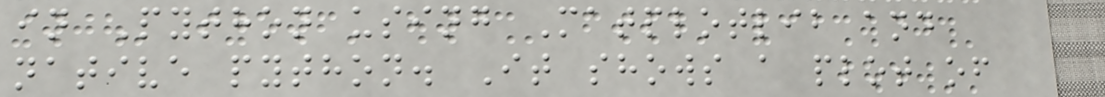in Python using Matplotlib and
native python. It shows a plot of
